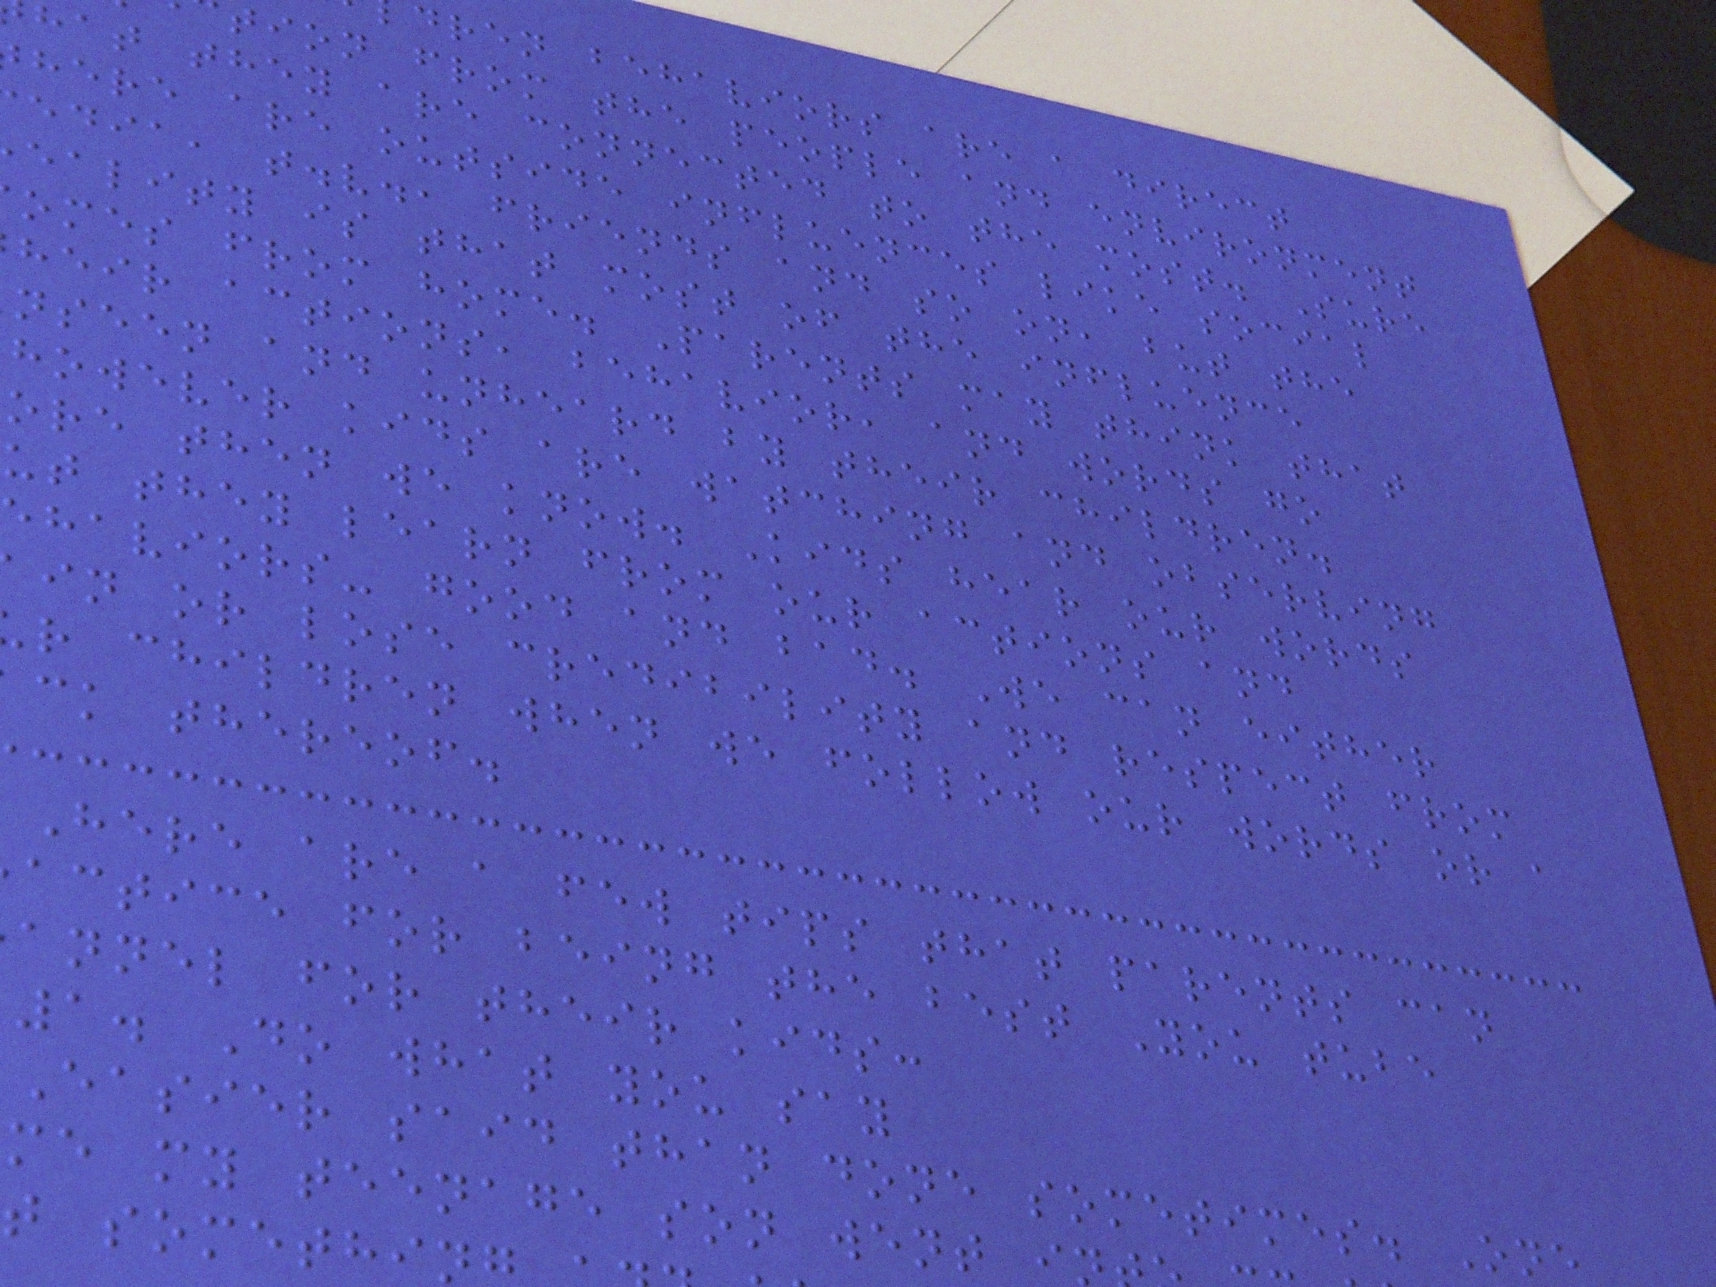dren behaviors are a direct
tion from the people and environment
hat they are connected to the most. Sure
here are outside influences like social
edia, t.v., friends and so on, but the
eality is that most of the influence
omes from home. Parents may think that
heir actions, behavior, and words go
nseen and unheard by their children.
however kids are watching and observing
ore then we know. Kids hear our words
ut they learn from our actions and
haviors- good and bad. We can either
in or lose credibility and respect from
r children when we follow our words or a
ck thereof.
Here are a few tips that parents can
actice for being the best You tube
annel for their kids:
1. Do what you say
Easier said than done sometimes. One
me my teenage son went i
